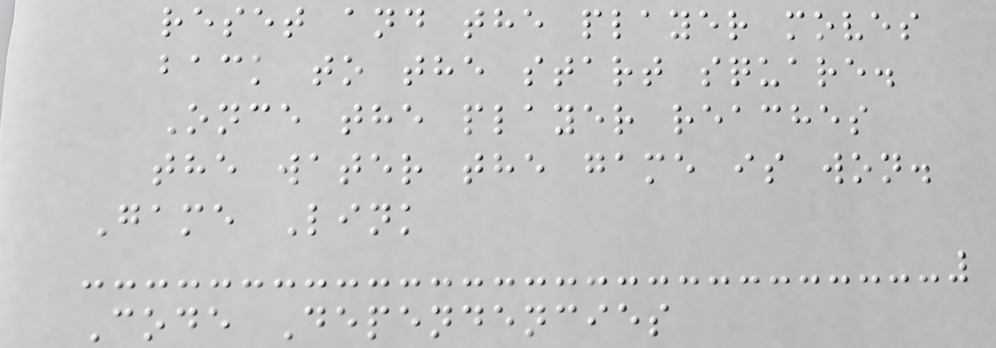reset and the player moves
back to the start square.
Once the player reaches
the water the game is won.
Game Link
Code Dependencies
